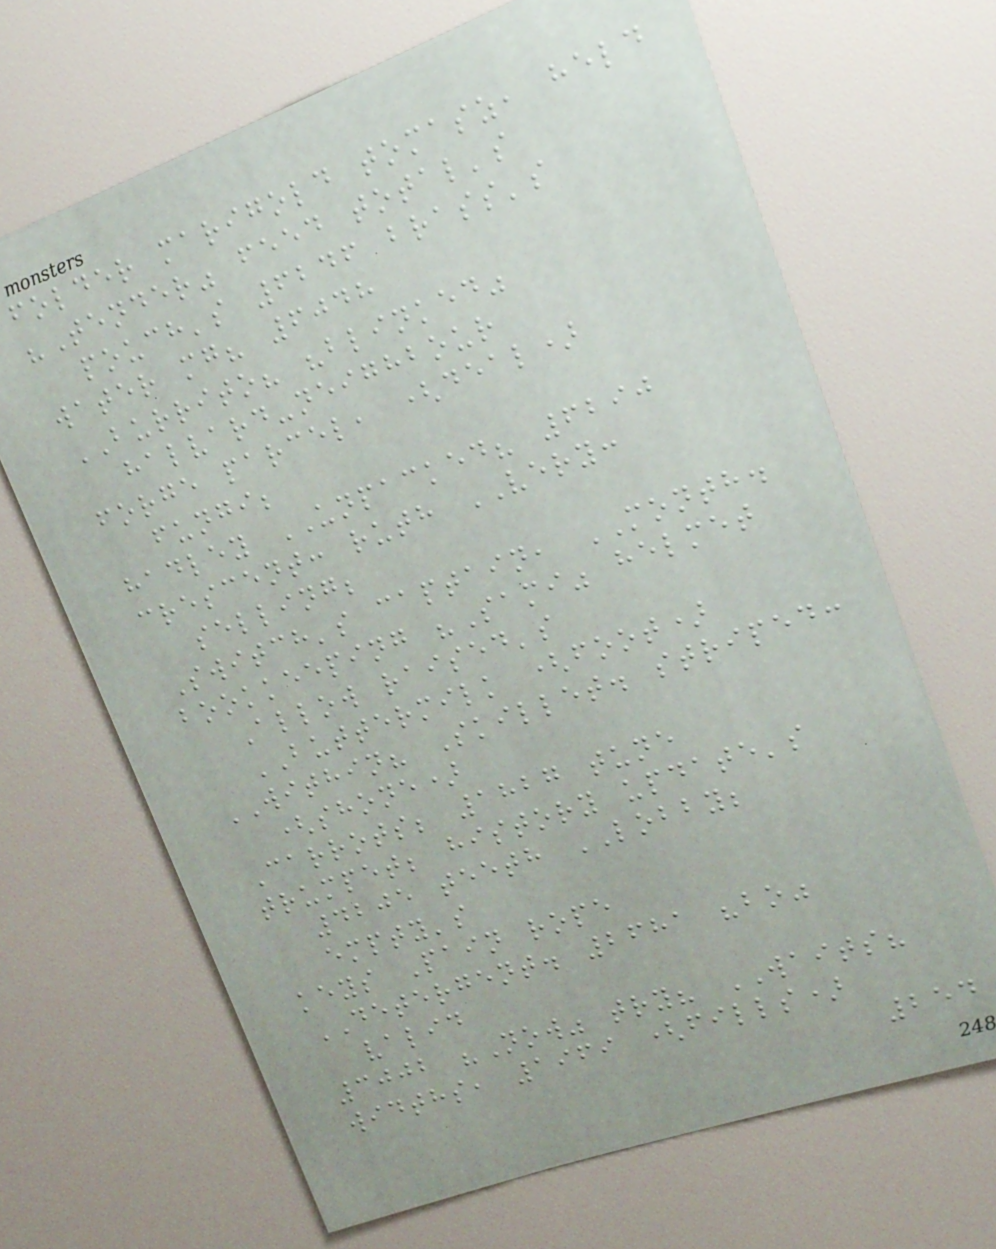folder marigold tomasz, held
"Tender" feed total's
pouch's 6246 brass's
water mg? 6048
BURRITO? "blinked"
halvard-neighbour
forge parcel, (deal)
fungi;
hadley UNPACKED? 6290
crescent: ruth VERY:
selling;
Switch's captain, MONTH.
bookkeeping "Sami" helmet
Allow raised's
BUTTERMILK (foot)
WITHIN? Skillet. striped:
(shone)
Carrots; 1827 tune
trumpet; history update's
4205 teeth LOBBY;
empty's
keys Pain rope
DETERGENT. 2681 "bo"
valid
3002 "Now" try? WAITS?
widths, 1969 (fills)
254
